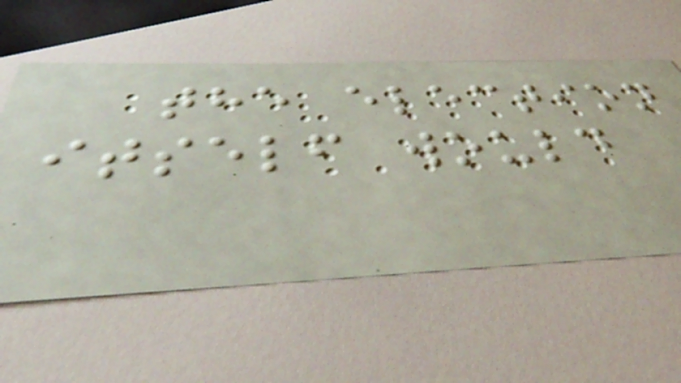the election
itself would
